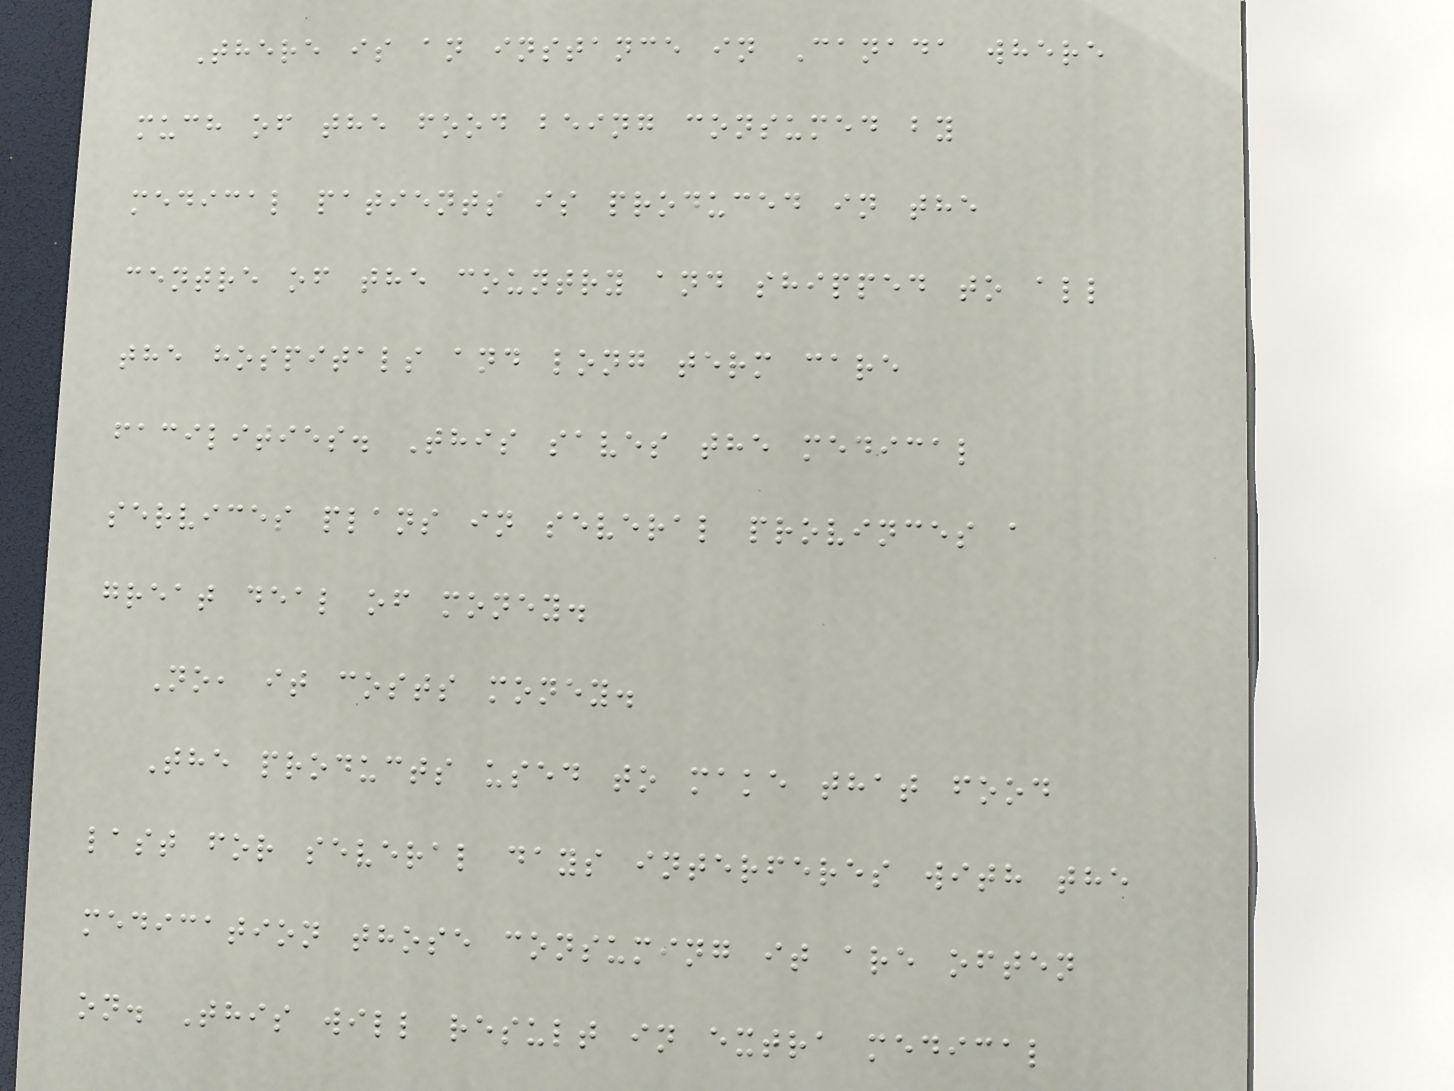There is an instance in Canada where
much of the food being consumed by
medical patients is produced in the
centre of the country and shipped to all
the hospitals and long term care
facilities. This saves the medical
services plans in several provinces a
great deal of money.
No, it costs money.
The products used to make that food
last for several days interferes with the
medication those consuming it are often
on. This will result in extra medical
